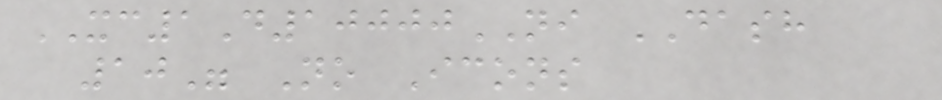XC1D10000NI DASH
10" No Icons
